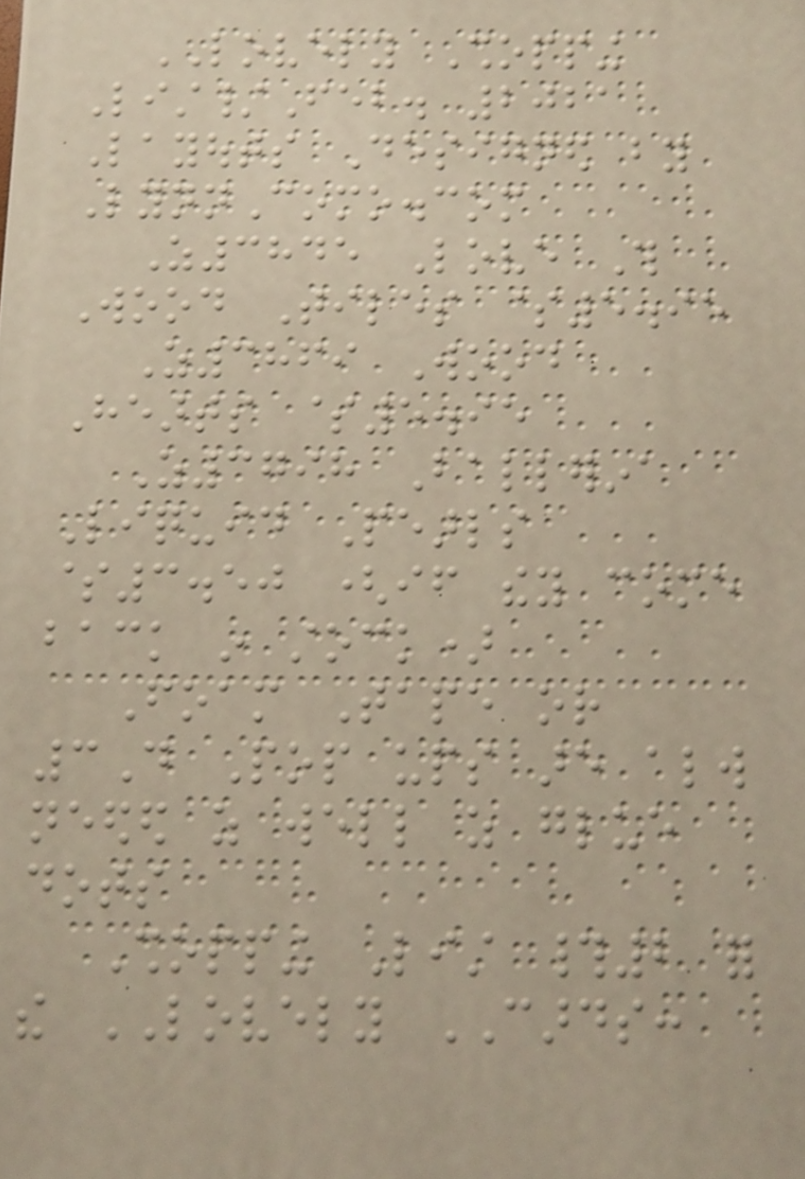LOVELY Shopping
List/Feb. 2021
Layouts Designed by
LynnComo.com
Z3845 Love This
Wood Tiles $5.95
Z3869 Wood
Hearts $5.95
Z3798 Ballerina
Liquid Pearls
$3.50 (if they come
back in stock)
Foam Tape or
3D Pop ups are always
needed as well as glue
dots
Shopping List #2 for
the LOVELY CARDS:
